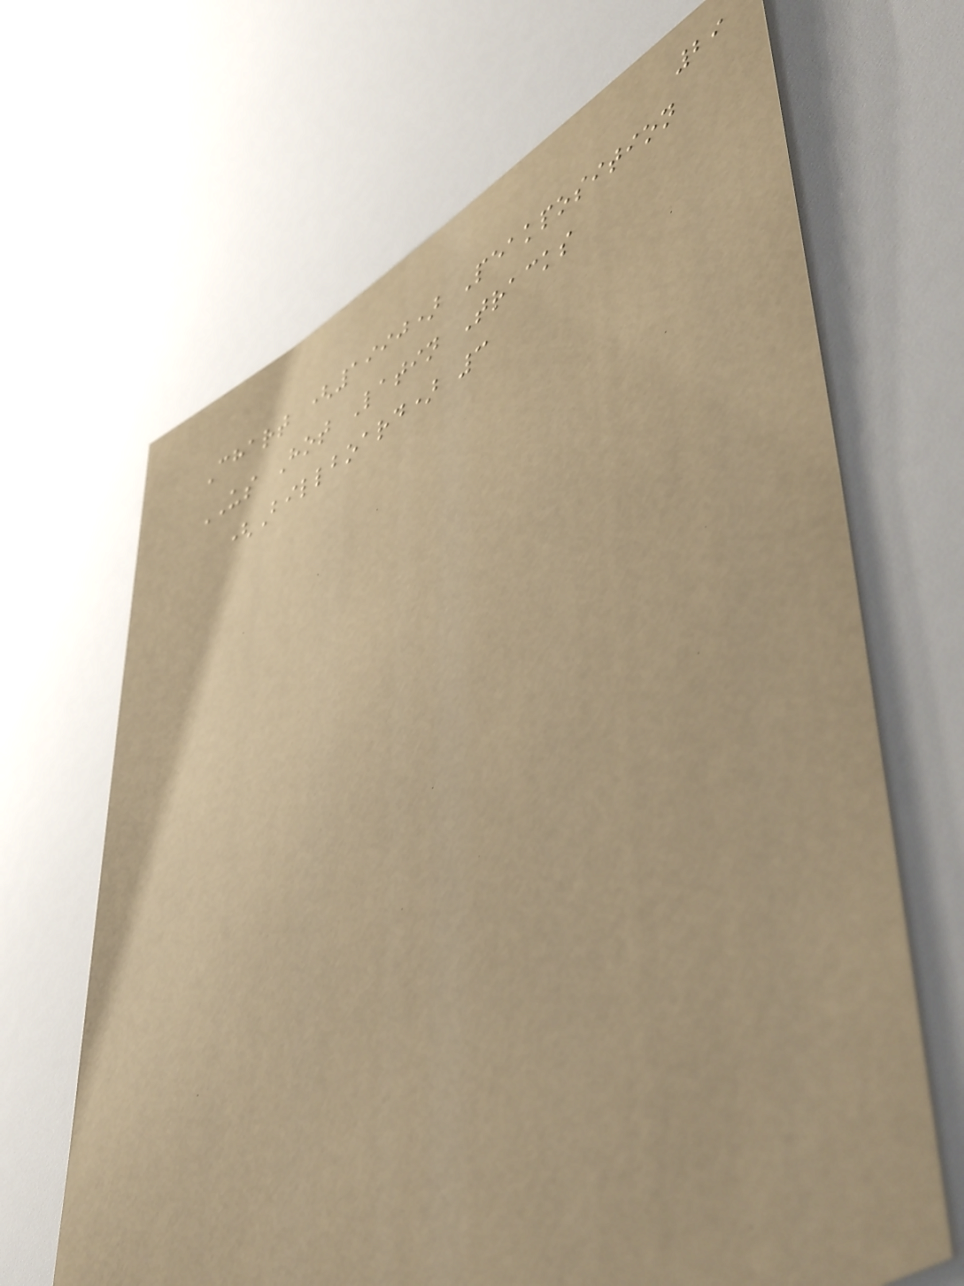29
Chart (1990) Peakposition
US Hot Latin Tracks
(Billboard) 3
